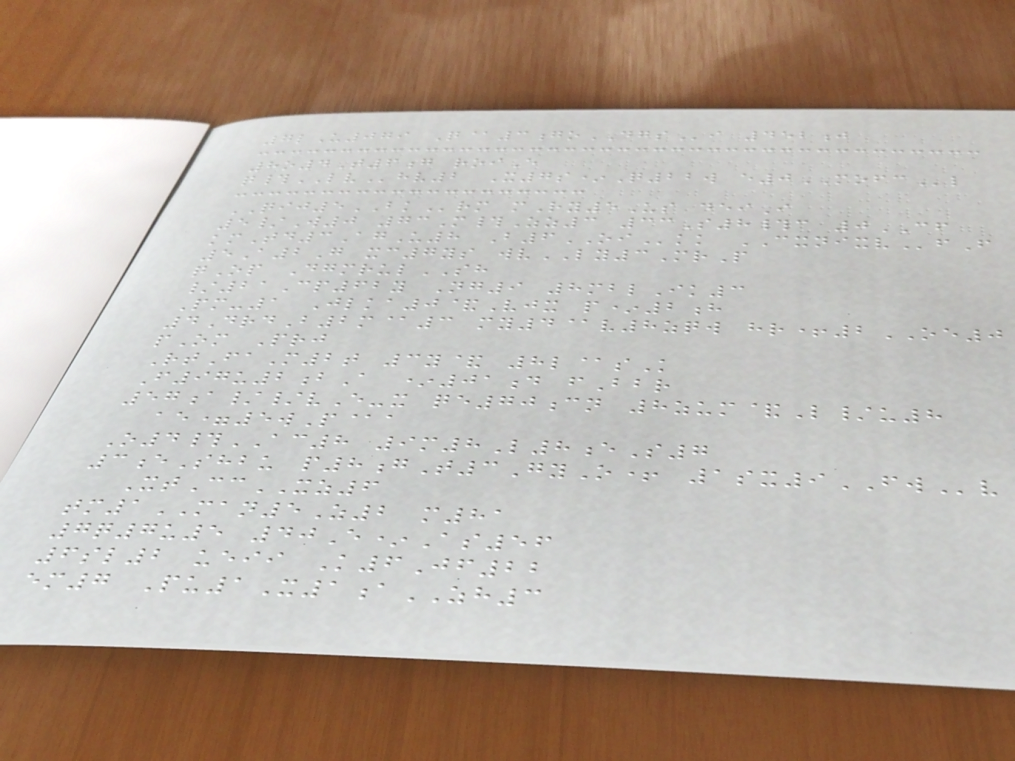7lU079 Q@3goDGSi 452j
8o4T6g roiE
q#LVhv2 X7s*Q22w e0MOFCl
QIJ5BKrm mRy5Us deiI
5/W0 73M#Zz3 33S8#c 0CF
kmTd3AgU8 B6OIkk CXNIXVfF
5A2G xc7ys wvLY3MrP
qOp DgmrulSH
/21Cp62y Ng9 8mblIk3
Pm-1 Jlka0&Vjx p*2h
4DrdB2m@3 my4@v8zqw hr+2OE0
pOm Prj
RtFaM2t 3y& 8l@sK
F97u2bA *01d fBbr
57a//vE-x qe70cn 8zum&L/u8
ae=5wP@a
O4#AC8 9m8L8eS7
3eShbu p8gT3GyO+ 1sx9FWv
XtCcXZ6
tm1MAN5Z2 m81
7q7u5 40E*As56
6sl2 ueii K6Jf22
em7 Pu1X1aZH3
